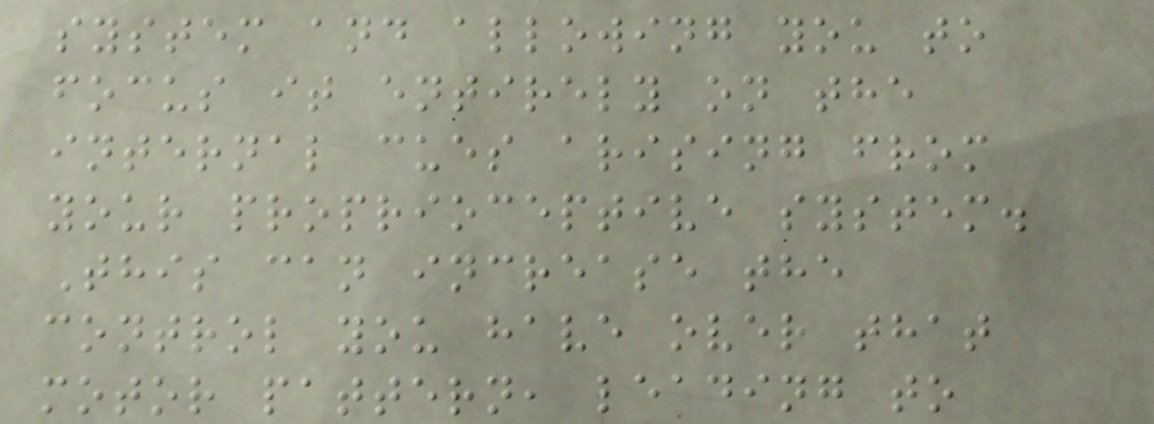system and allowing you to
focus it entirely on the
internal cues arising from
your proprioceptive system.
This can increase the
control you have over that
motor pattern, leading to
